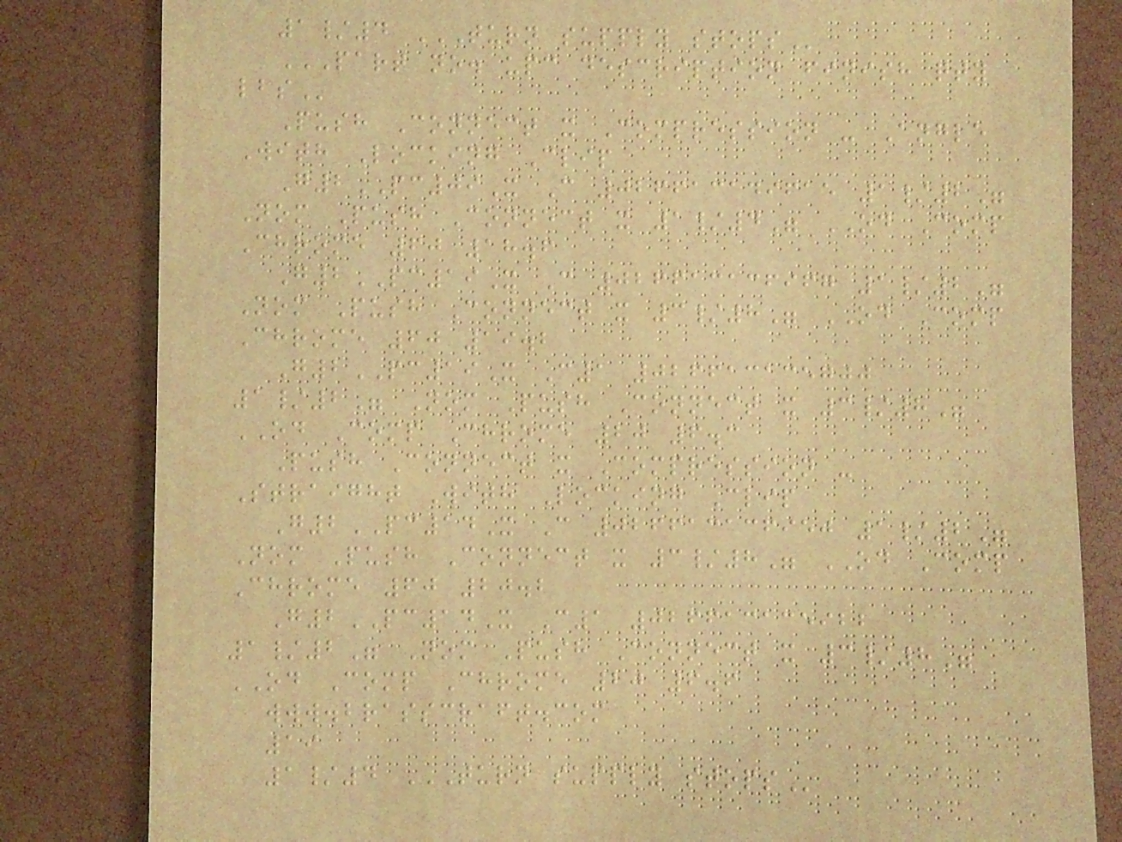1/4 TURN SUPPLY STOPS
PART NO. UPC DESCRIPTION FINISH QTY
LBS
Push Connect x Compression - Angle
With Locking Clip
G2PC09X C 026613149615 1/2"
Nom Push Connect x 1/4" OD Comp
Chrome 60 18.6
G2PC19X C 026613136967 1/2"
Nom Push Connect x 3/8" OD Comp
Chrome 60 19.2
G2PC19X C1 026613135700
1/2" Nom Push Connect x 3/8"
OD Comp Chrome 20 6.3
Push Connect x Compression -
Straight With Locking Clip
G2PC14X C 026613136950 1/2"
Nom Push Connect x 3/8" OD Comp
Chrome 60 20.2
G2PC14X C1 026613135922
1/2" Nom Push Connect x 3/8"
OD Comp Chrome 20 6.6
www.brasscraft.com
19
1/4 TURN SUPPLY STOPS
